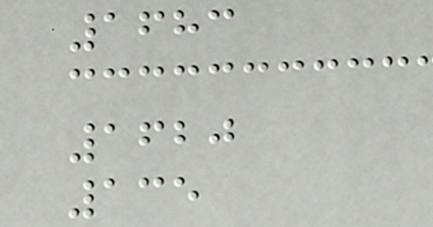1683
1620
135
